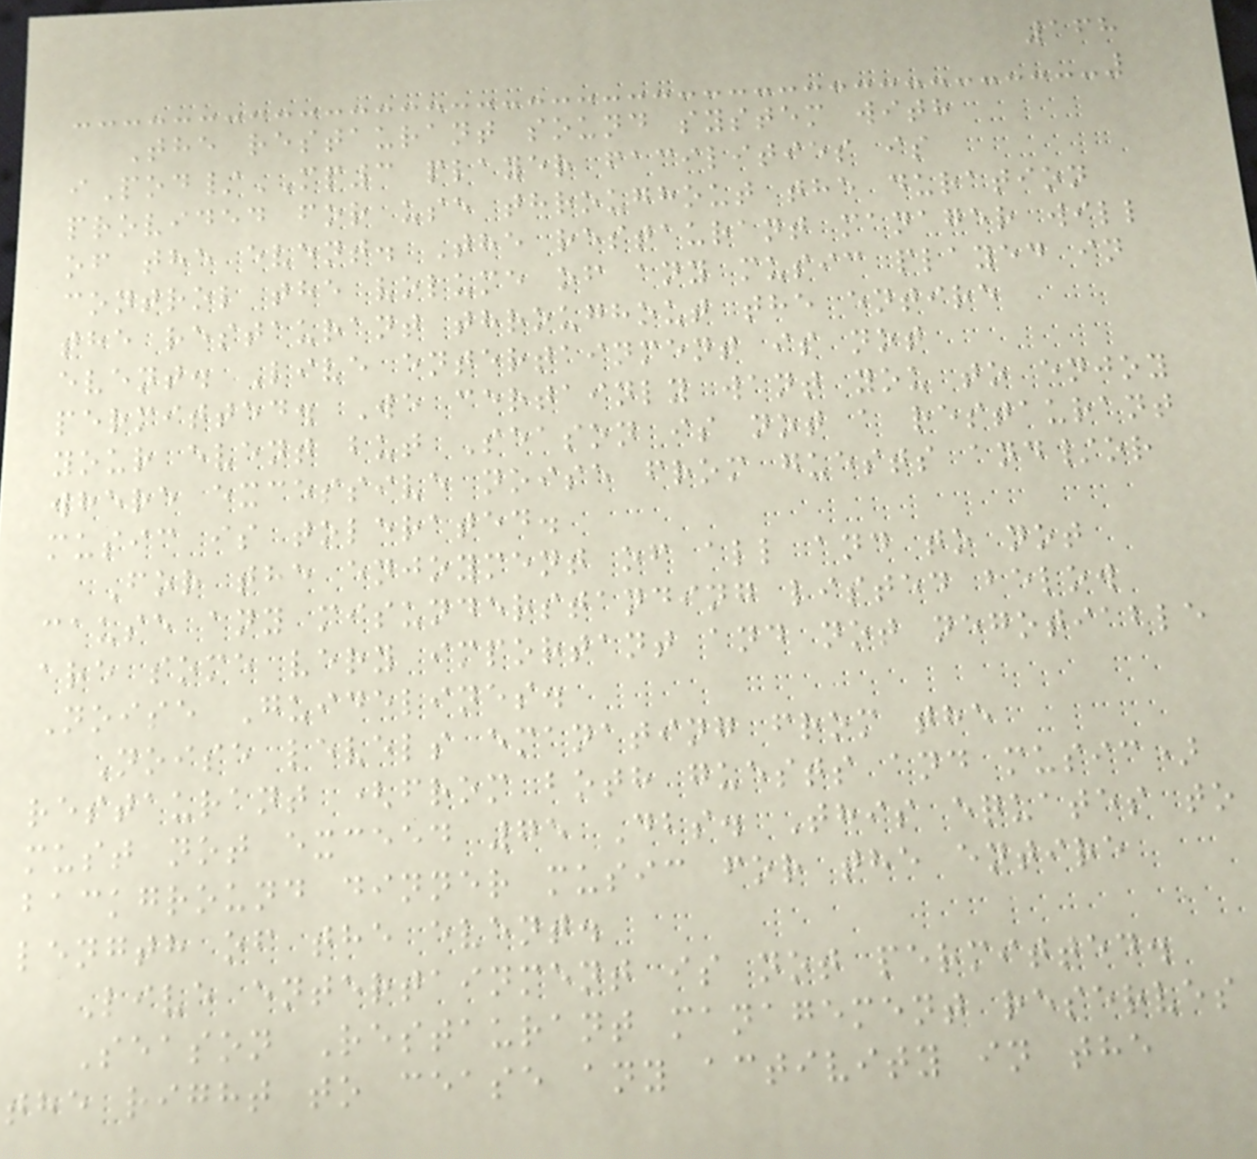168
The restaurant sound system with
iPod/MP3 player facilities is
provided for use throughout the duration
of the event. The restaurant manager will
control the volume of any music played in
the restaurant throughout the entire
event. Live entertainment is not
permitted. We certainly want you to enjoy
your event but Season is not a restaurant
where excessive noise from guests and/or
music is tolerated.
For the enjoyment of all and to not
cause any misunderstanding listed below
are some very important and not negotiable
Noise Guidelines.
Noise levels emanating from the
restaurant (from both guests and music)
must not exceed 75 Dbs. This equates to
background dinner music for the entire
length of the event.
Live entertainment is not permitted.
Season Restaurant management reserves
the right to cease any activity in the
